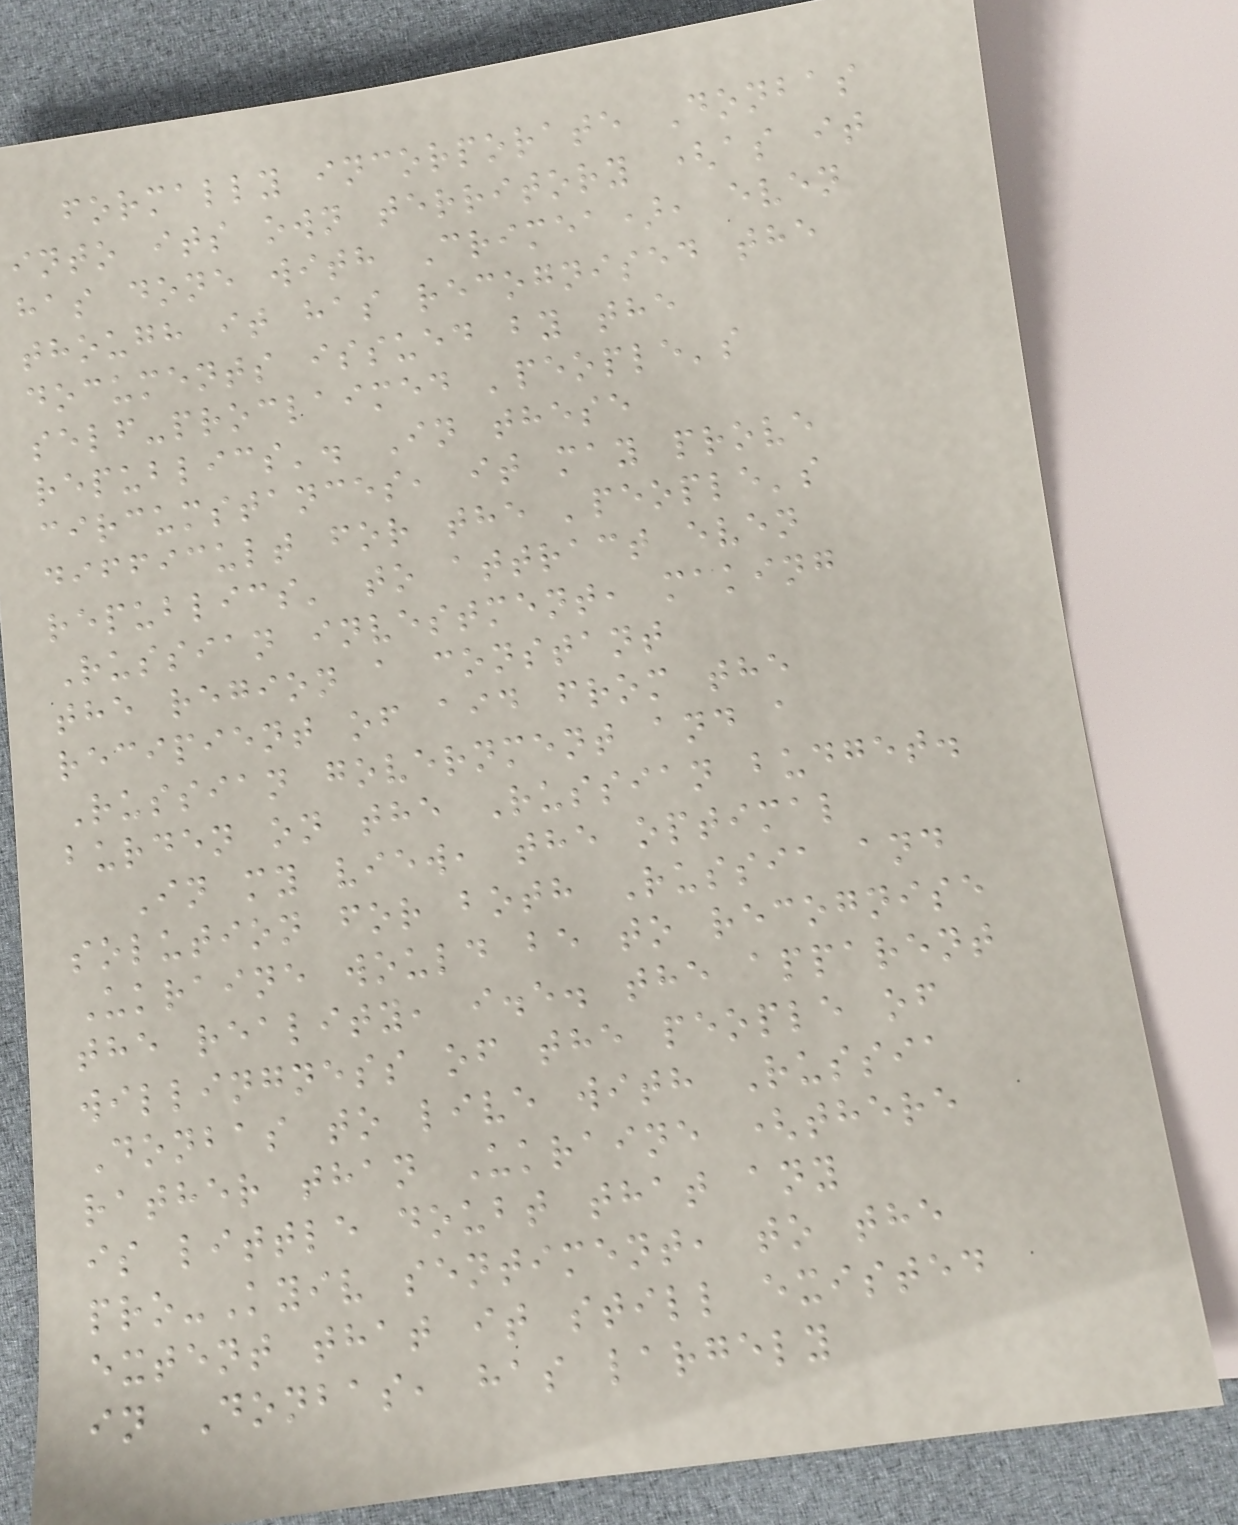formally incorporate Donbas
into its own territory (as it
has done with Crimea), even
though it has recognised the
documents issued by the
self-proclaimed 'people's
republics'. In these
circumstances, it may prove
difficult for the 'people's
republics' to attract even
Russian investment, making
the region a constant
recipient of aid from the
Russian government and a
burden on the Russian budget.
In my view, the optimal
solution for both Russia and
Ukraine would be to recognise
the reality, i.e. the apparent
willingness of the people of
Donbas to live with Russia
rather than Ukraine (there
is little doubt that any
pro-Kyiv sentiment, to the
extent that it still existed
in Donbas, has largely
